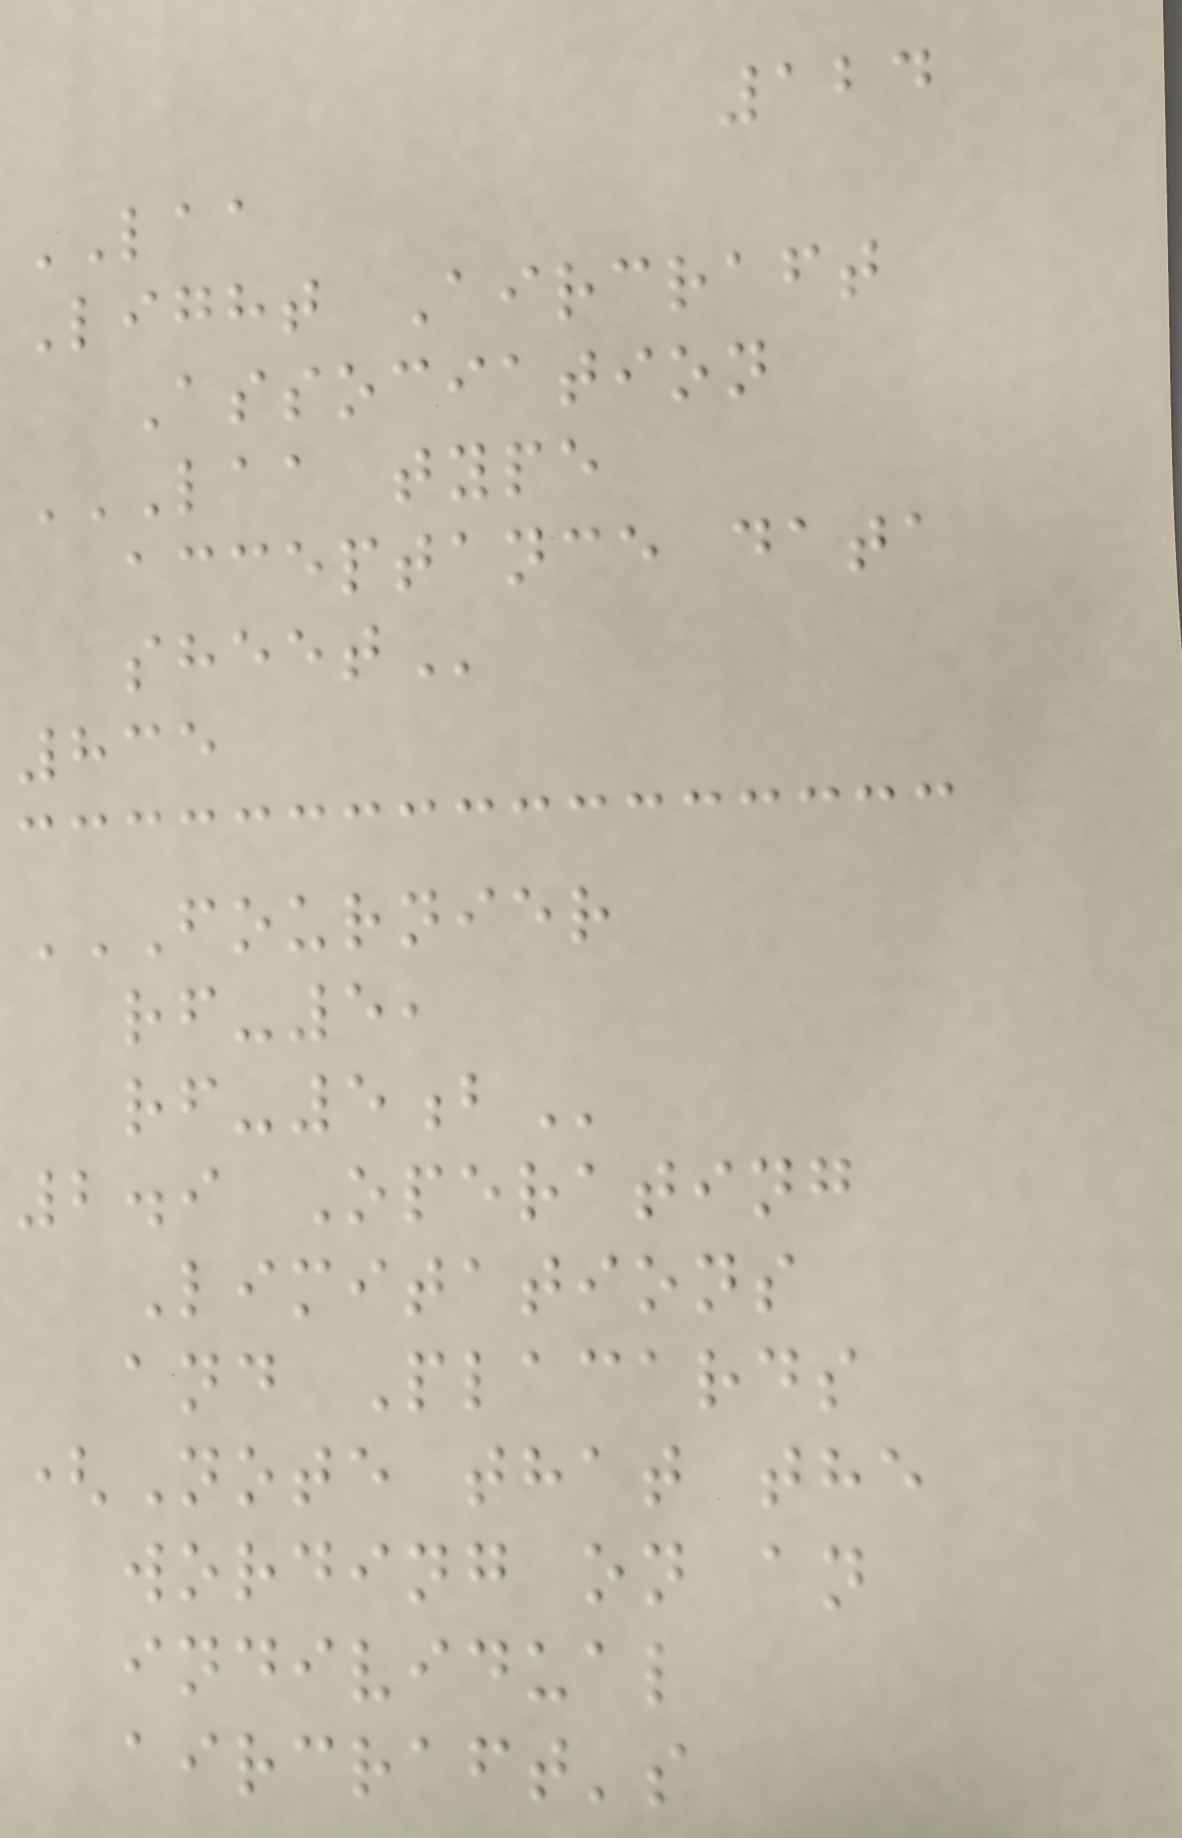124
LAA
Light Aircraft
Association
LAA TYPE
ACCEPTANCE DATA
SHEET
835
FOURNIER
RF-5,
RF-5B
2.9 Operating
Limitations
and Placards
(Note that the
wording on an
individual
aircraft's
